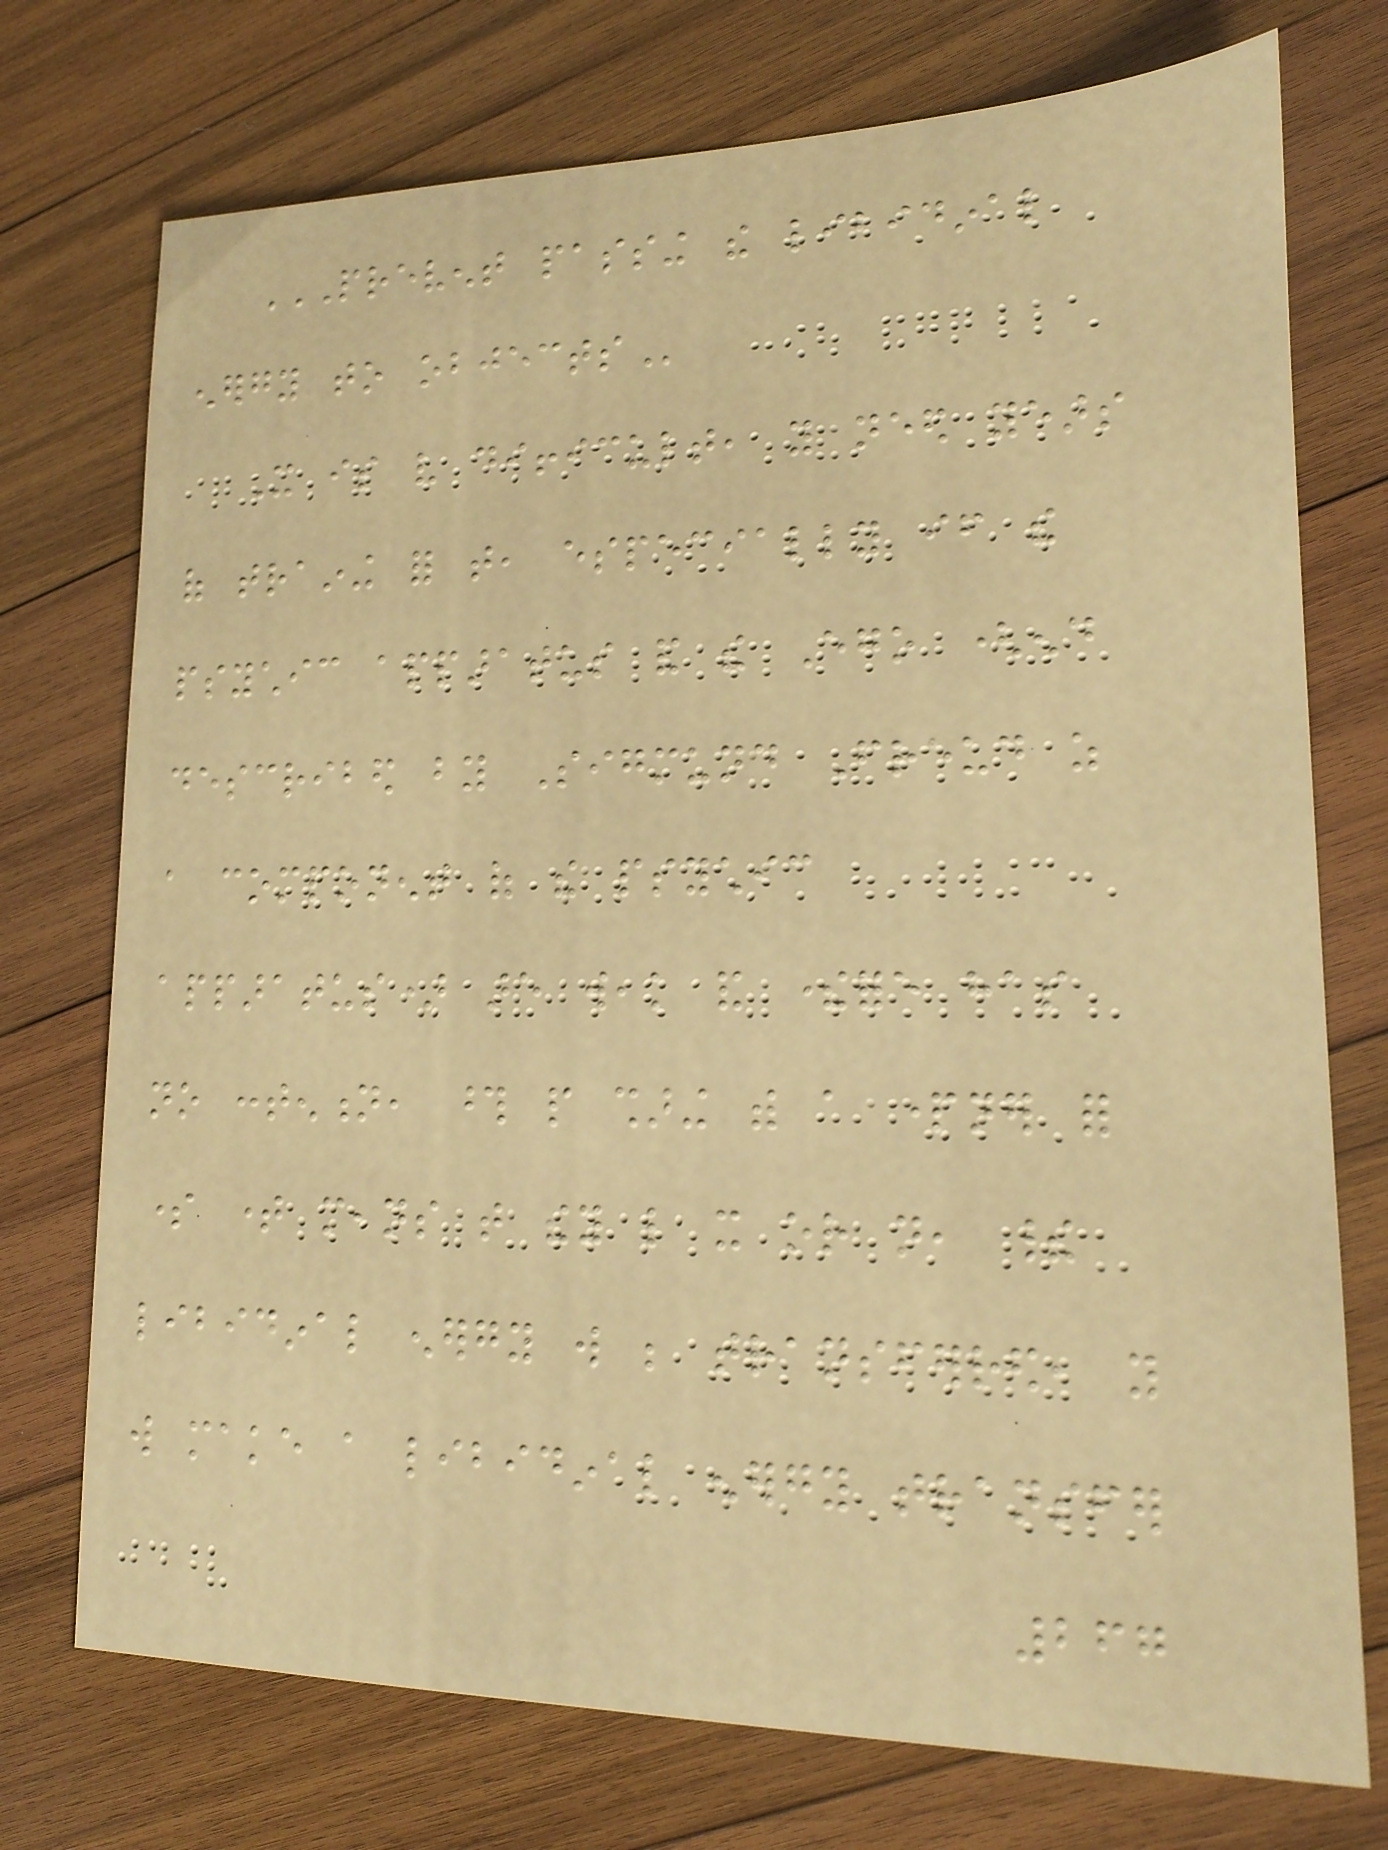PREVENT PASSING THE LIBIDINAL
ENERGY TO OBJECTS
It is very difficult, you need years
of training for that, especially if the
psychic apparatus and the Ego (end
described by Sigmund Freud as
a component of the psychic
apparatus) are weak and therefore has
no contention, those people sharing with a partner for
some time means that they like it or not, their
libidinal energy will be transferred, you
will make a libidinal energy transfer
267
